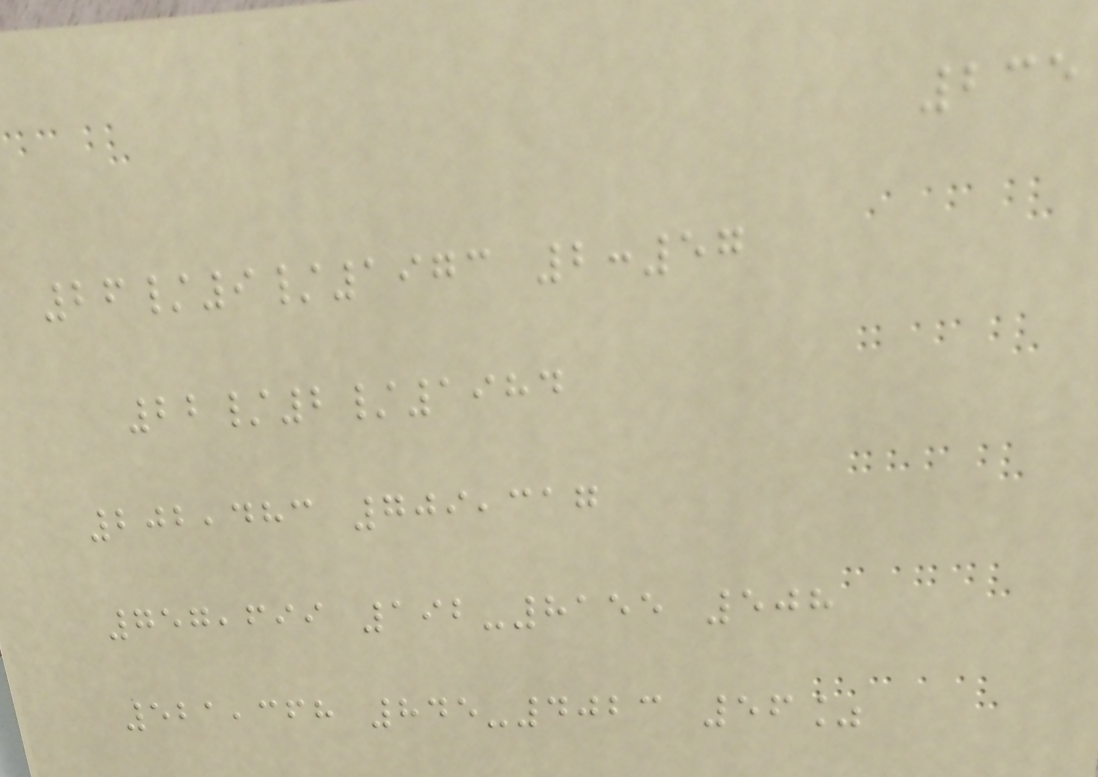235
26/9/1973 2:57
22/2/1984
202,483 709,317
757,699 192-8155 508
521,368 845-4023 56%
